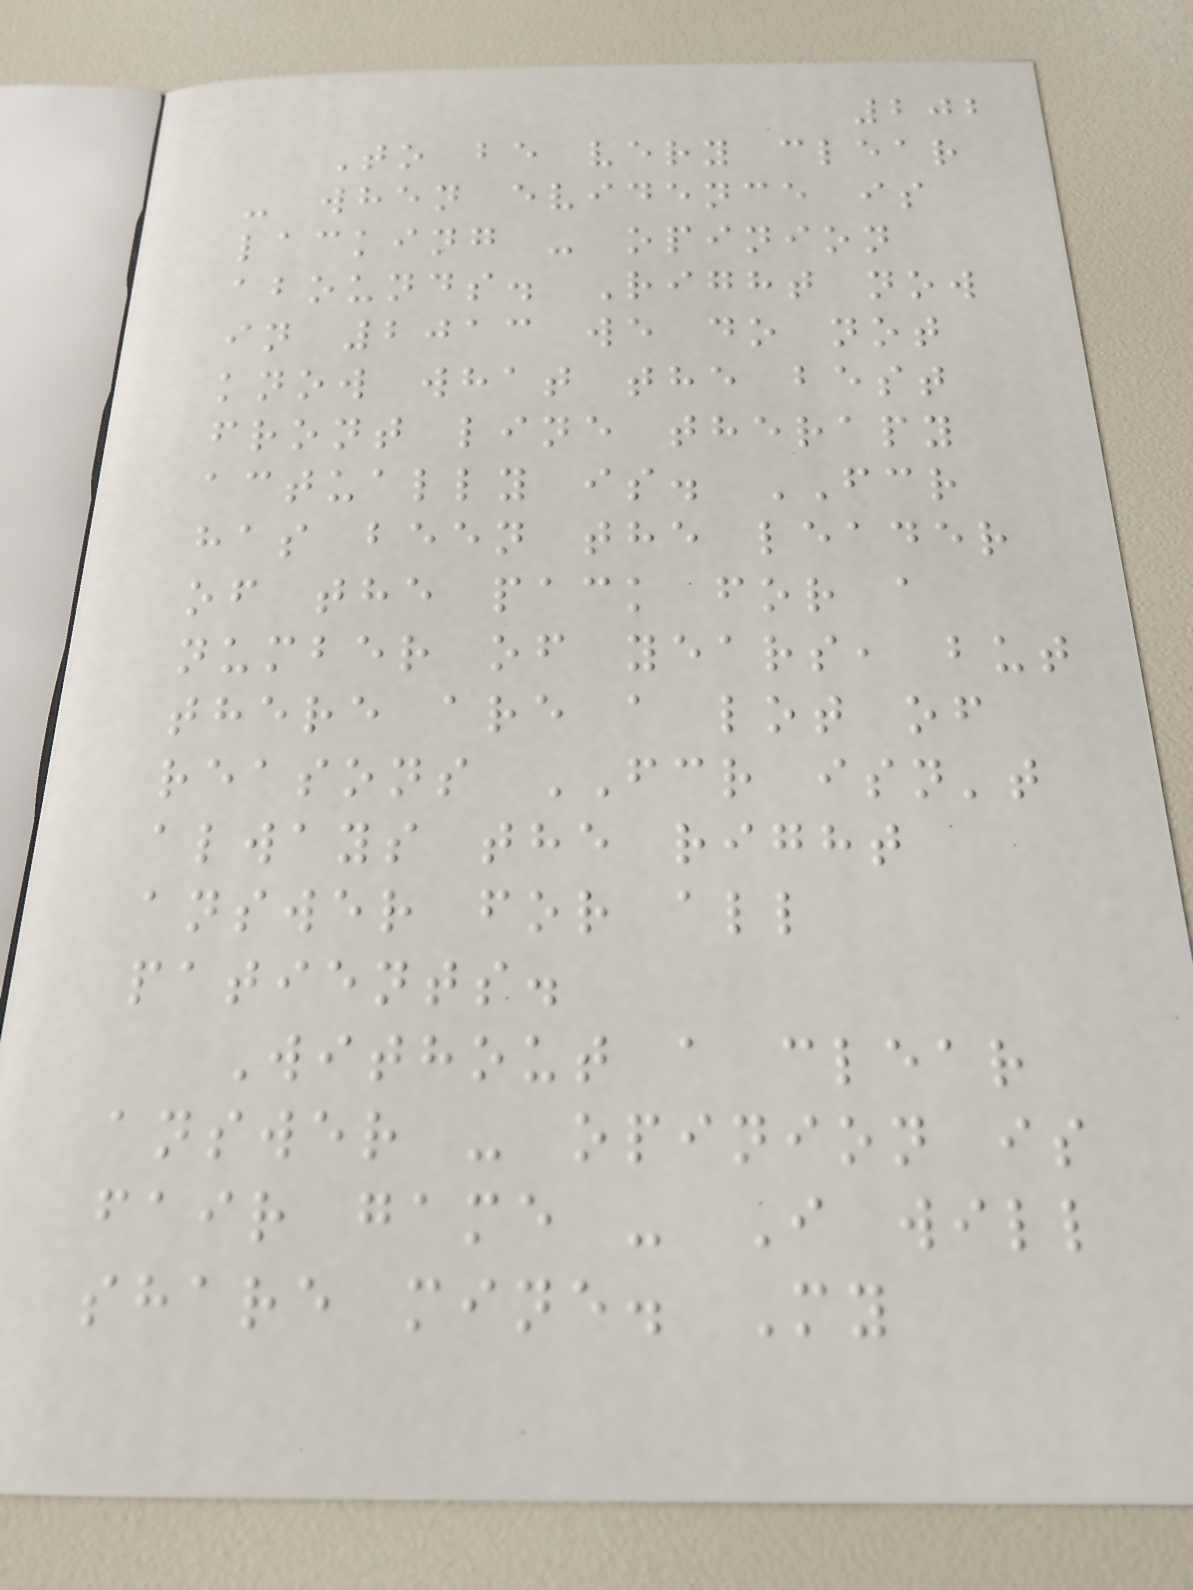202
To be very clear
- when evidence is
lacking - opinion
abounds. Right now
in 2013 we do not
know what the best
front line therapy
actually is. FCR
has been the leader
of the pack for a
number of years, but
there are a lot of
reasons FCR isn't
always the right
answer for all
patients.
Without a clear
answer - opinion is
fair game - I will
share mine. My
